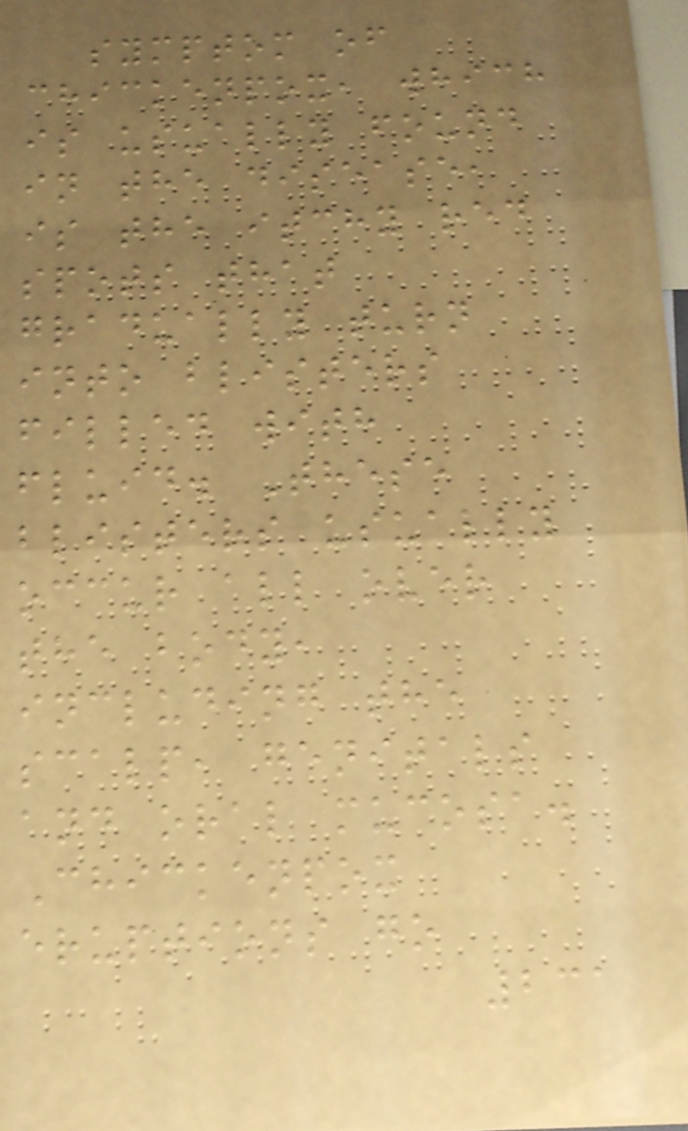symptom of
chickenpox, which
is usually found
in the disease,
is the itchy red
spots that
gradually turn
into blisters
filled with
fluid. These
blisters usually
occur all over
the body,
including the
scalp, genitals
and oral mucosa.
Chickenpox
eruptions go
231
